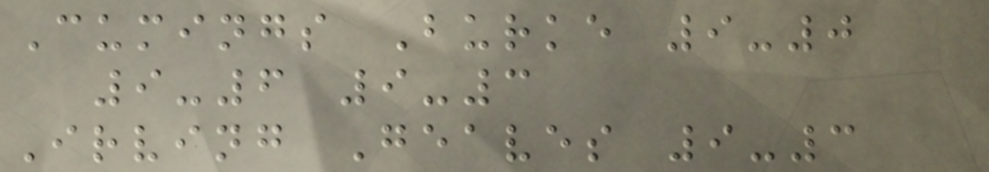Cumings Burke 9-0
9-6 9-3
Irving Geaves 9-3
